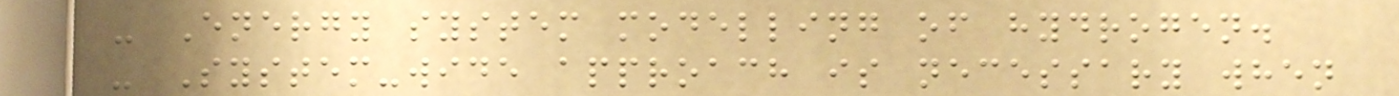- Energy system modelling of hydrogen.
- System-wide approach is necessary when
